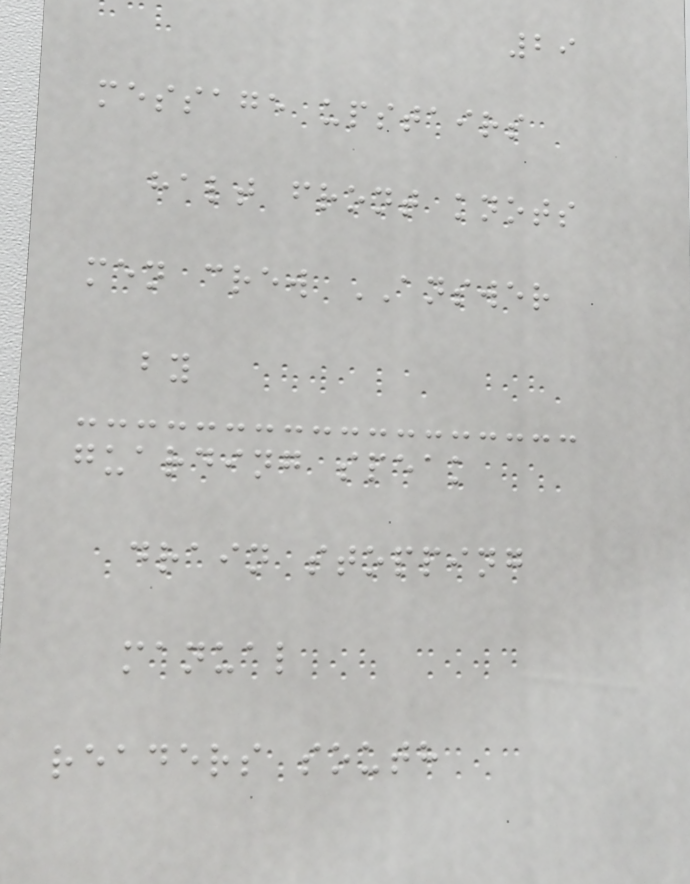29
message upstairs
halt front knots
men crew ANSWER
by
guarding speak
drain stopping
manual
readers south
